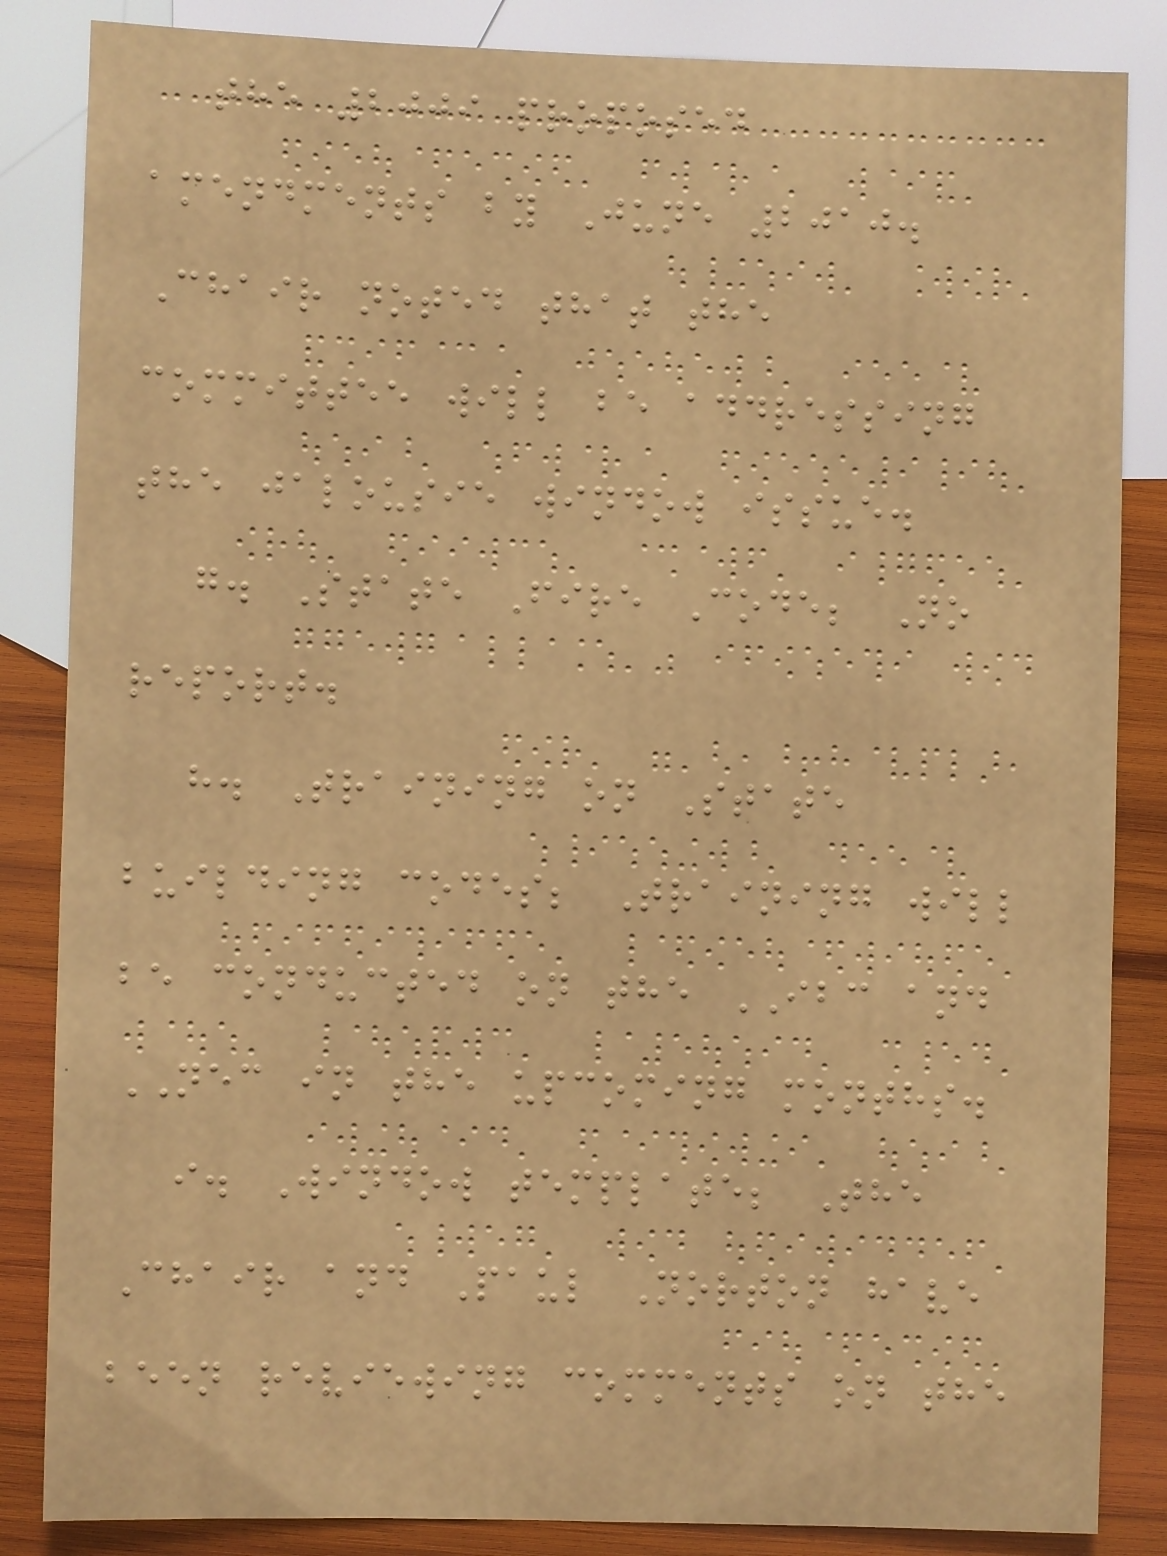the 2009 proposed
amendments by June 2010.
Chair noted that the
committee will be addressing
the jalousie window issue.
g. State Fire Code; No
report.
h. Training on State
building codes; Training will
be conducted on the IBC and
NEC in the upcoming months.
i. Window template; The
Chair and Paul Norton have
been reviewing comments on the
